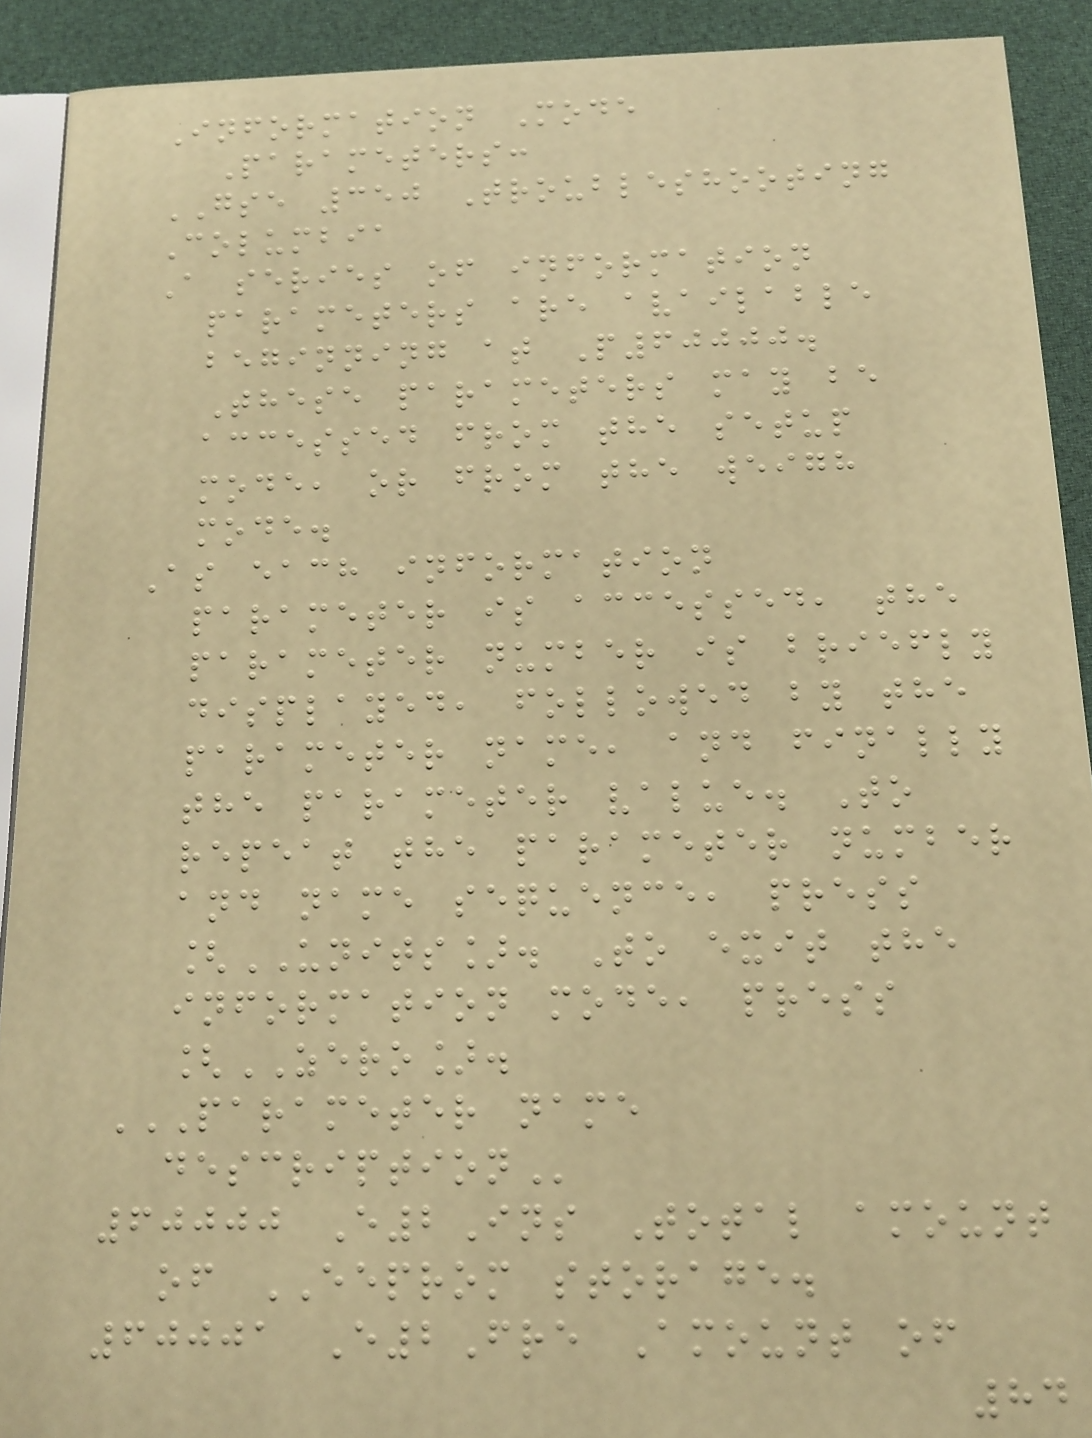Information Mode
Parameters:
GSE 350 Troubleshooting
Columbia
A series of information
parameters are available
beginning at P60000.
These parameters may be
accessed from the setup
mode, or from the weigh
mode.
As each information
parameter is accessed, the
parameter number is briefly
displayed, followed by the
parameter name, and finally
the parameter value. To
repeat the parameter number
and name sequence, press
[UNITS]. To exit the
information mode, press
[ZERO].
PARAMETER NAME
DESCRIPTION
60000 E2Ins Total amount
of EEPROM storage.
60001 E2Fre Amount of
84
